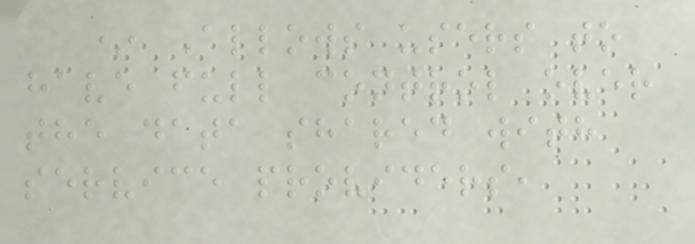* Allows users to
have full control over
the data shared with
service providers,
